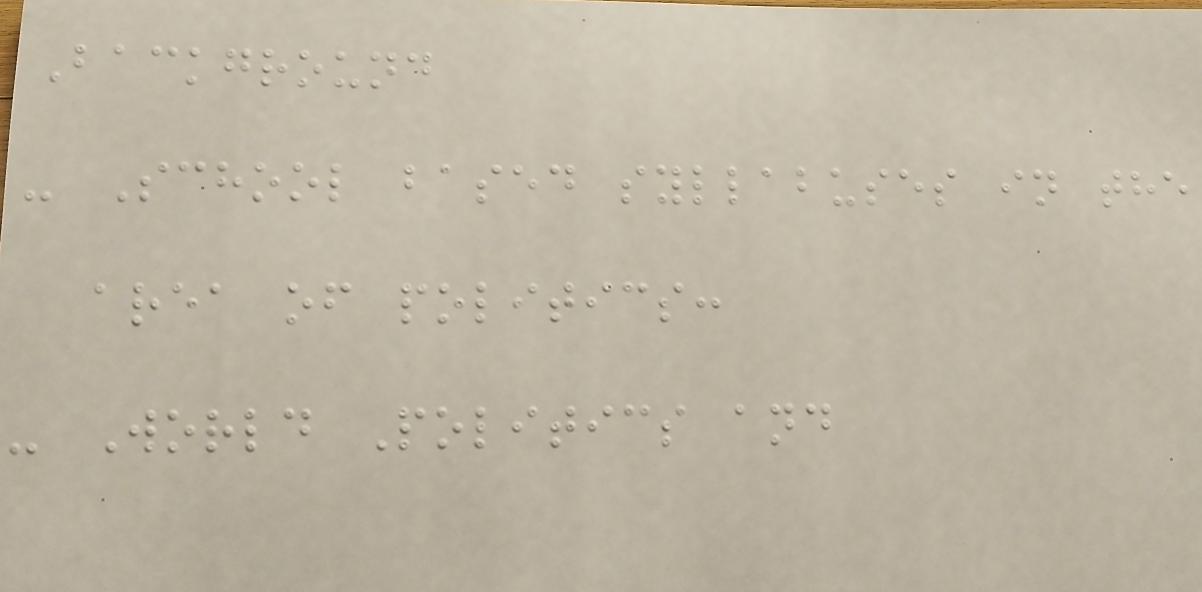Background
- School based syllabuses in the
area of politics:
- World Politics and
